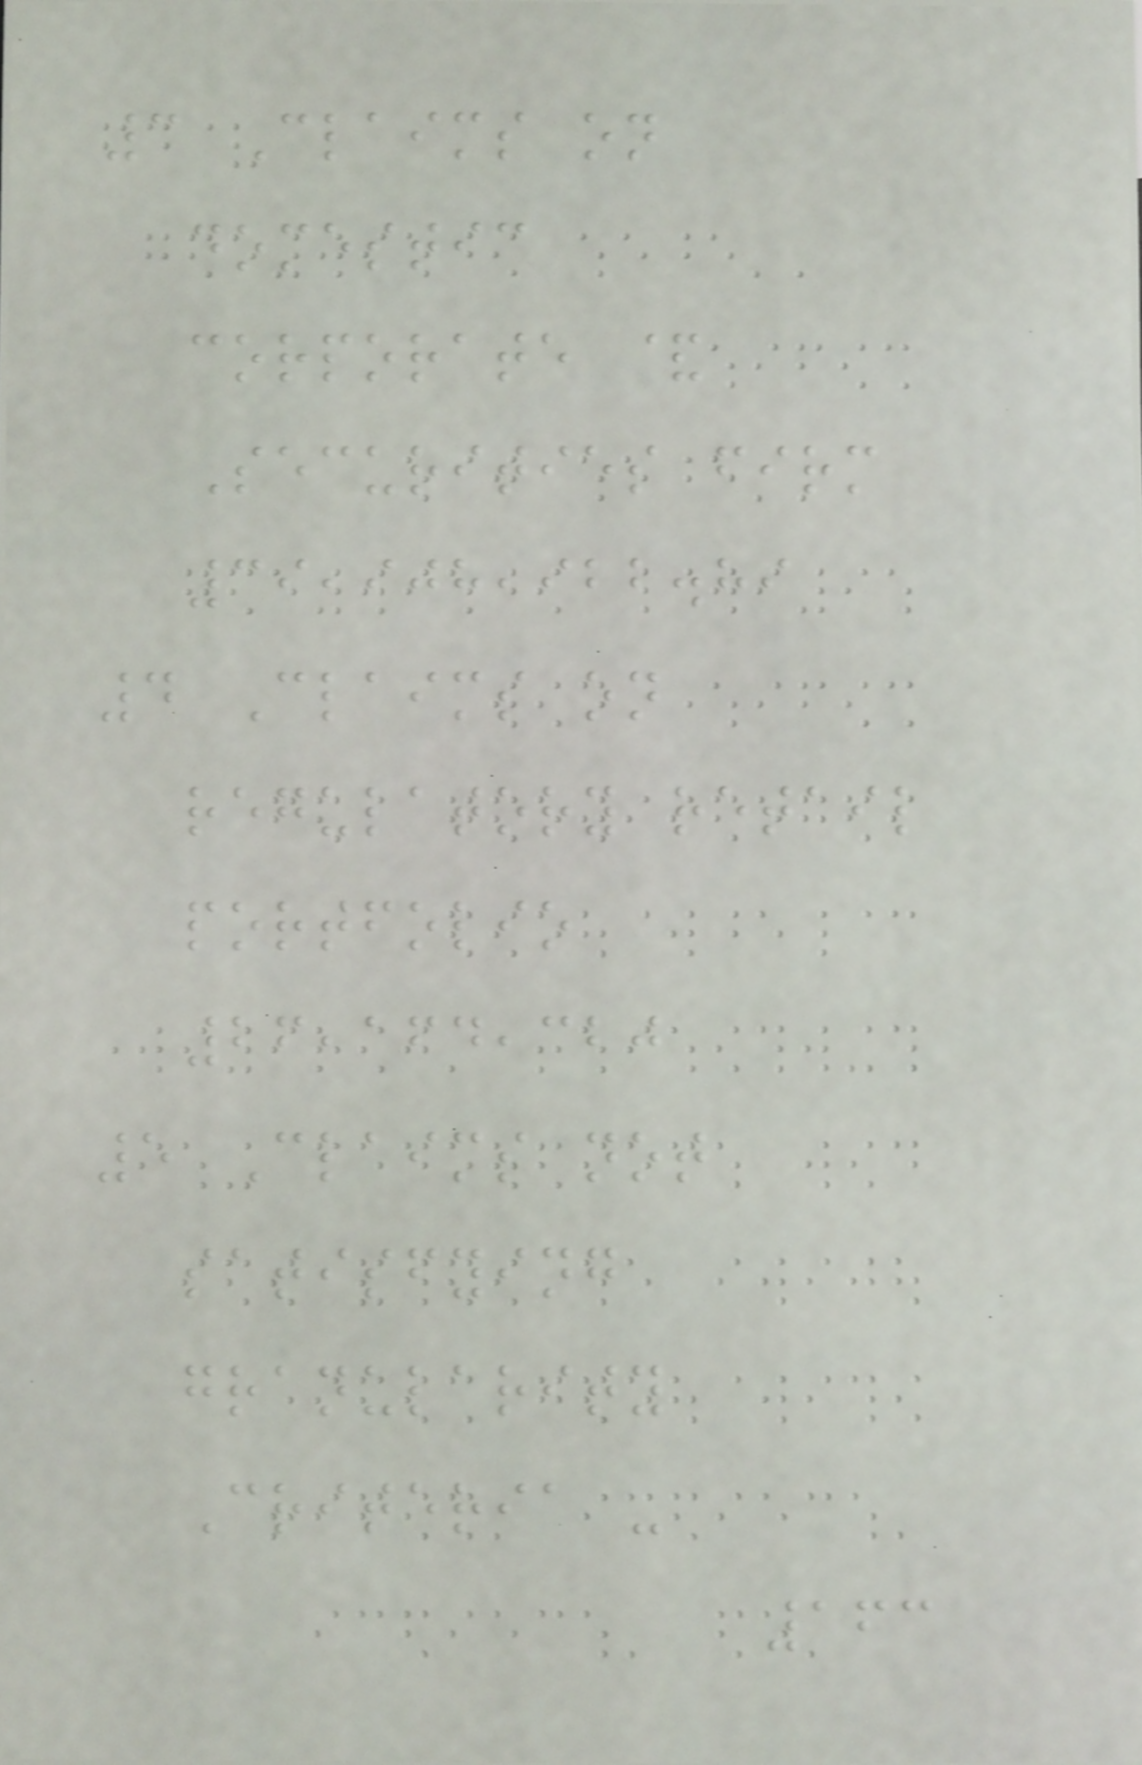3 Claims on
domestic
corporate &
Securities firm
39,908,922.89
4 Claims on
regulatory retail
portfolio
26,164,320
5 Claims not
satisfying
granularity
Criteria -
163
